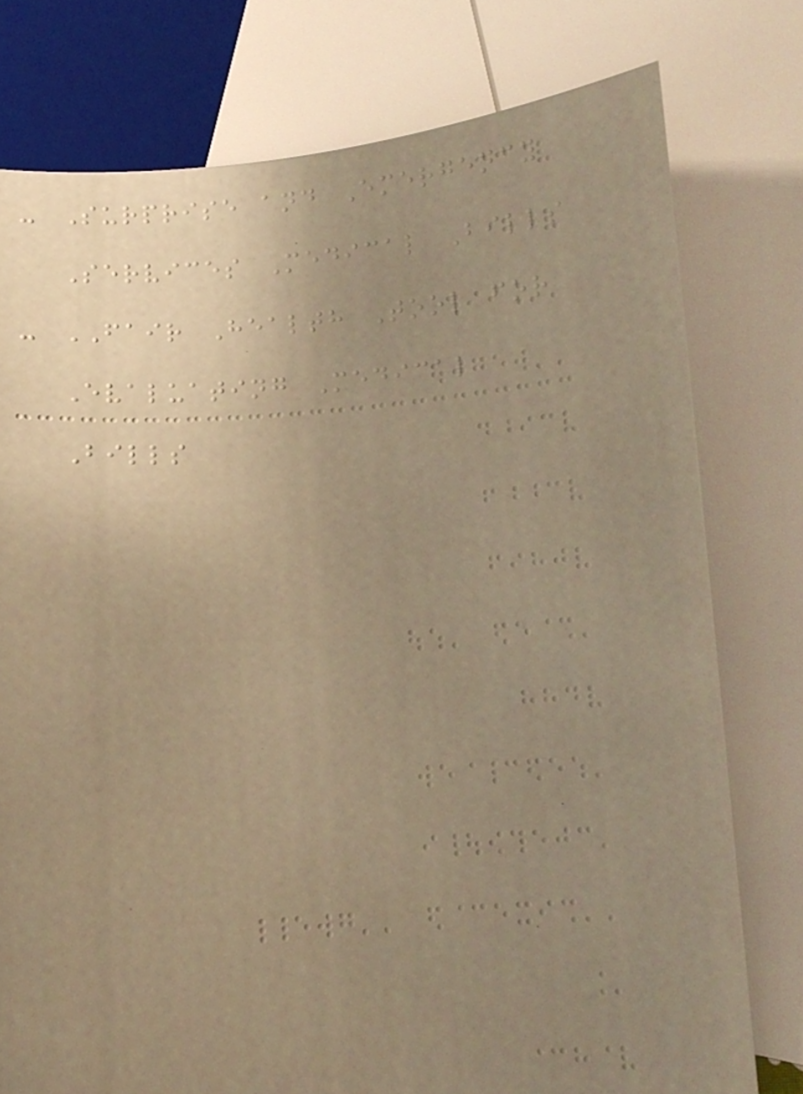- Surprise and Emergency
Services Medical Bills
- FAIR Health Tool for
Evaluating Medical
Bills
